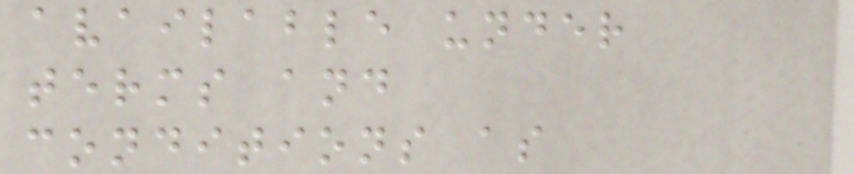available under
terms and
conditions as
